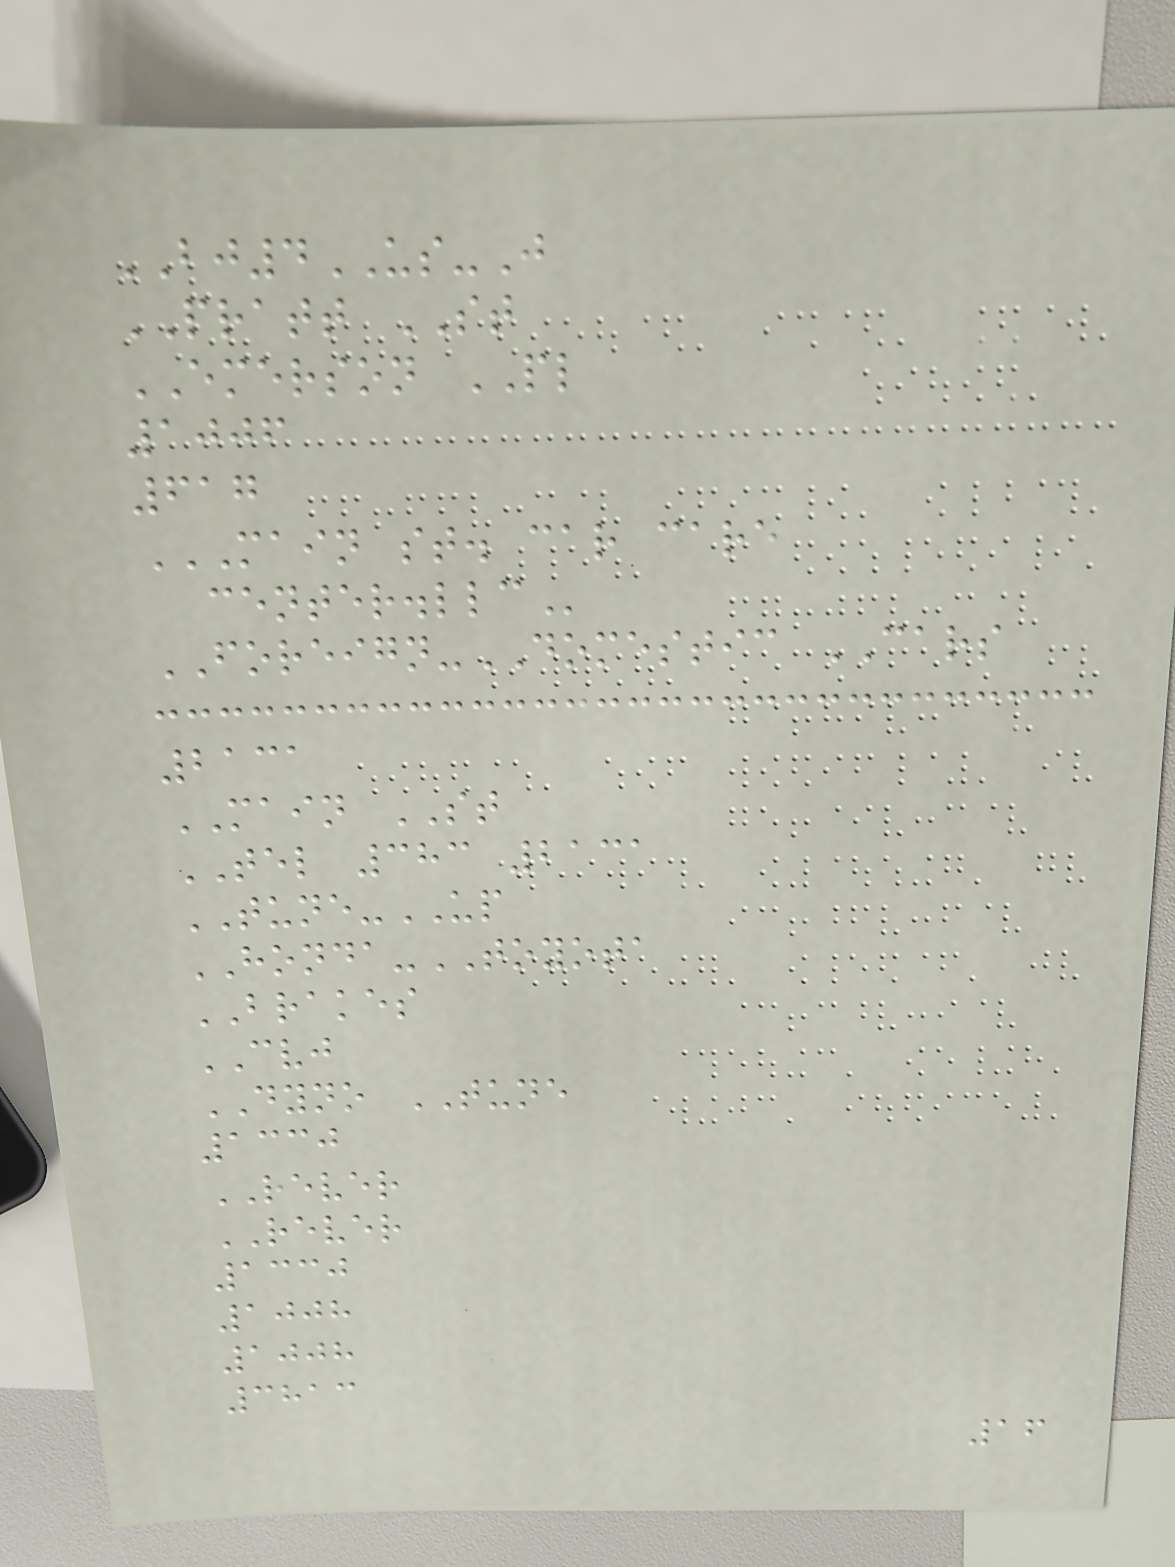BJ4US-J
PRATT ST
EMERSON PL
1006
617
MAIN ST. CAR CARE
CENTER.LLC
FOREIGN-DOMESTIC CARS
2131
MAIN ST
TEL 383 2131
TUNE-UP
HONDA-TOYOTA
BRAKES
CVJ
DYNO TUNE
1330
REVER
REVER
1330
1008
1008
3813
16
